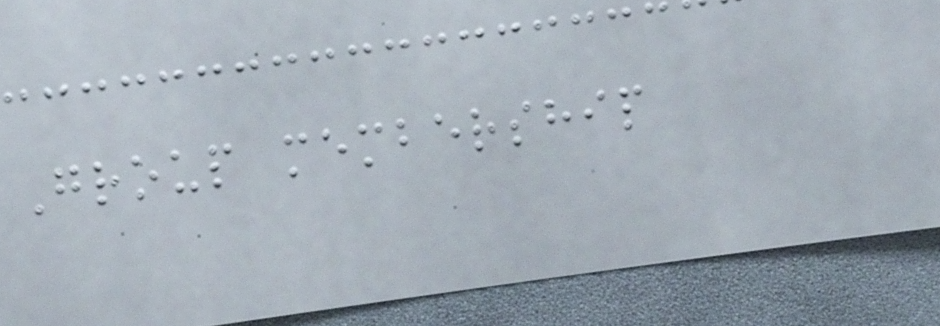Group membership
